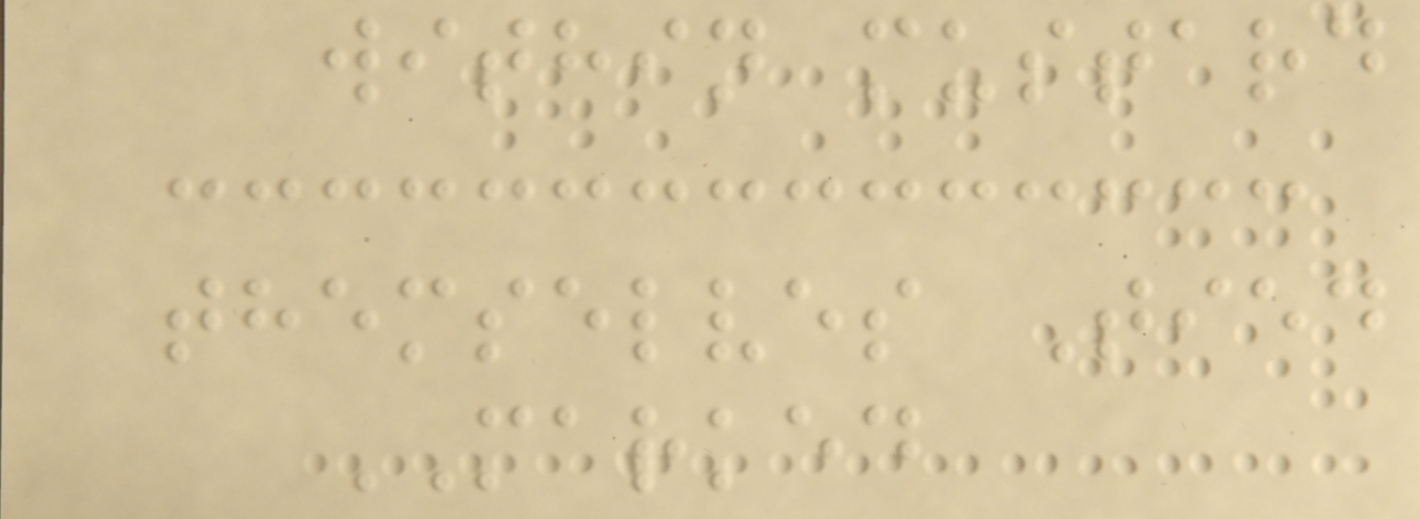within mustard
themselves Tied
MARKED
